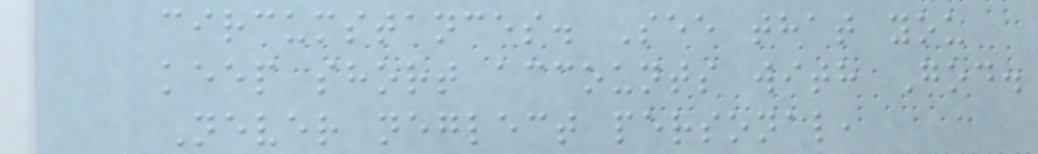circumstances. See that you
keep short accounts with God.
Never neglect personal,
